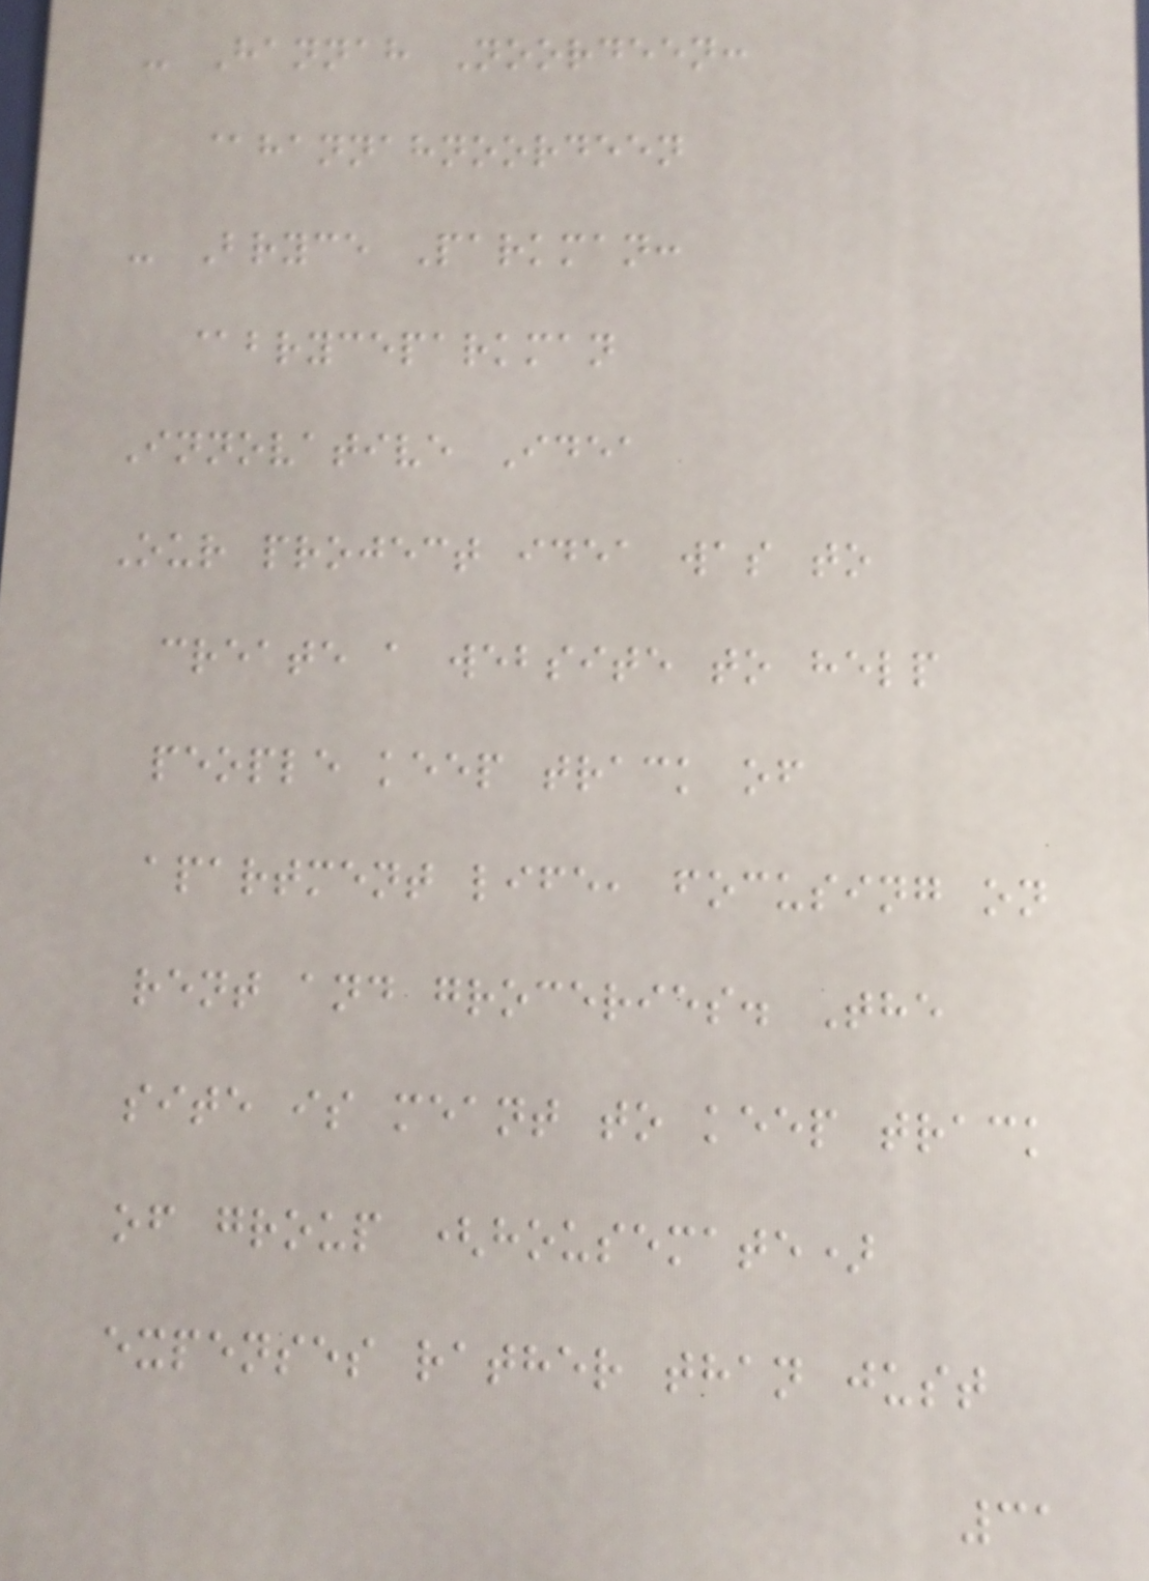- Hannah Noordeen:
@hannahnoordeen
- Bryce Parkman:
@bryceparkman
Innovative Idea
Our project idea was to
create a website to help
people keep track of
apartment life, focusing on
rent and groceries. The
site is meant to keep track
of group (housemate)
expenses rather than just
31
